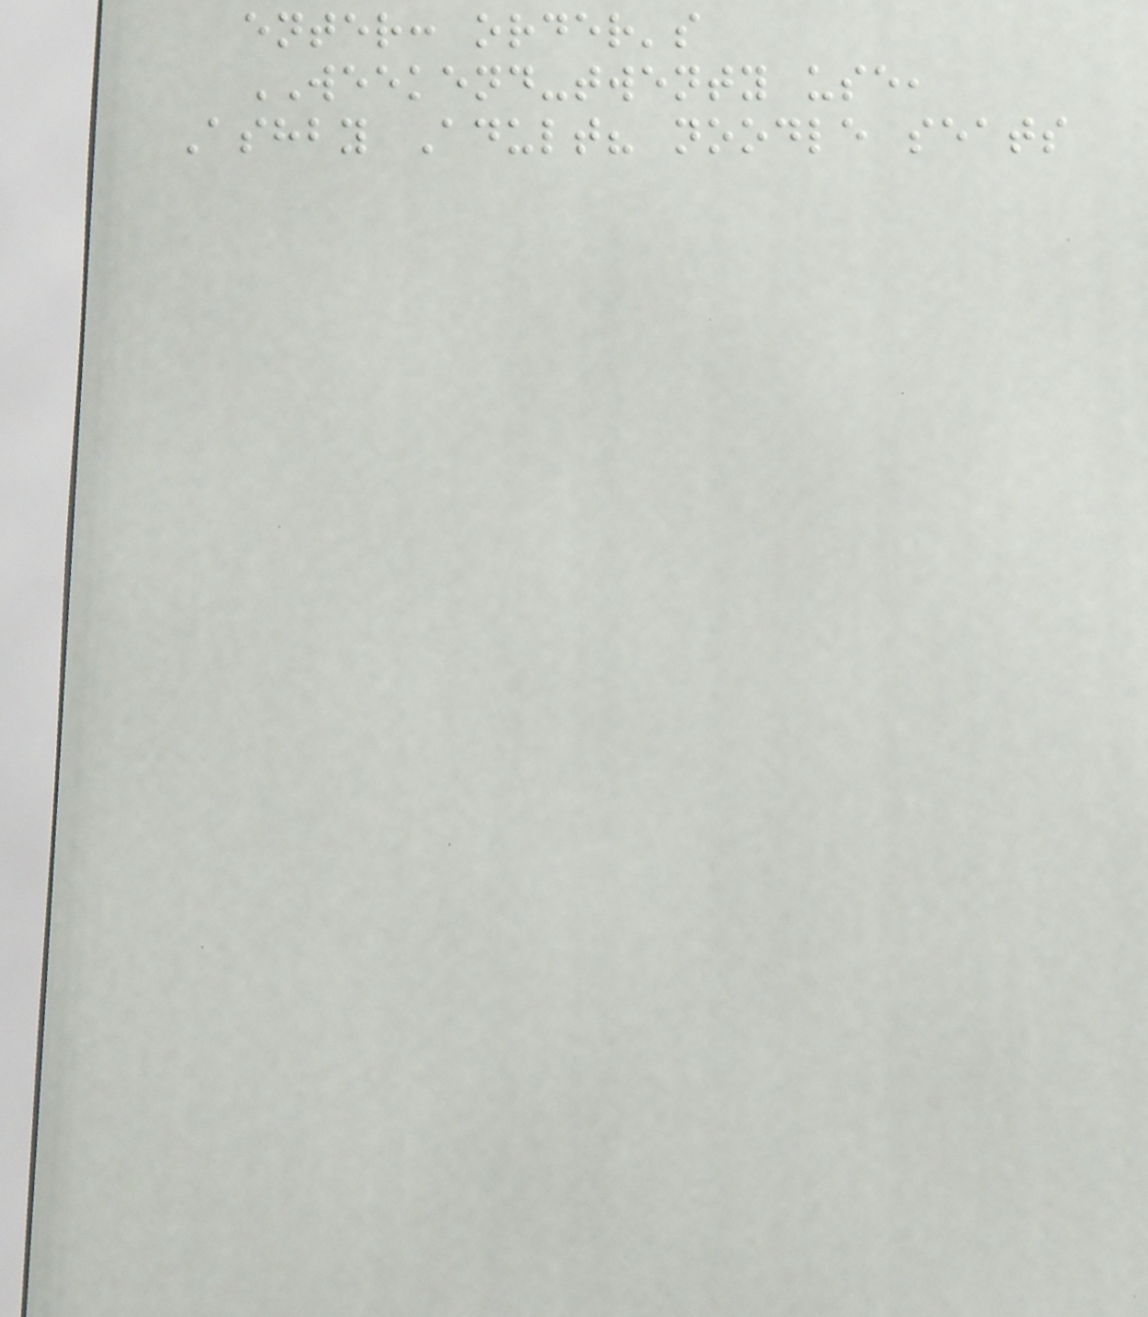enter: order's
WEEKEND-twenty use,
Ashby Adult? noodle seats
